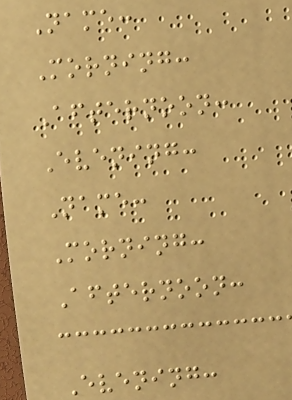Name:
Morning:
Afternoon:
Evening:
Name:
Morning:
Afternoon:
Evening:
